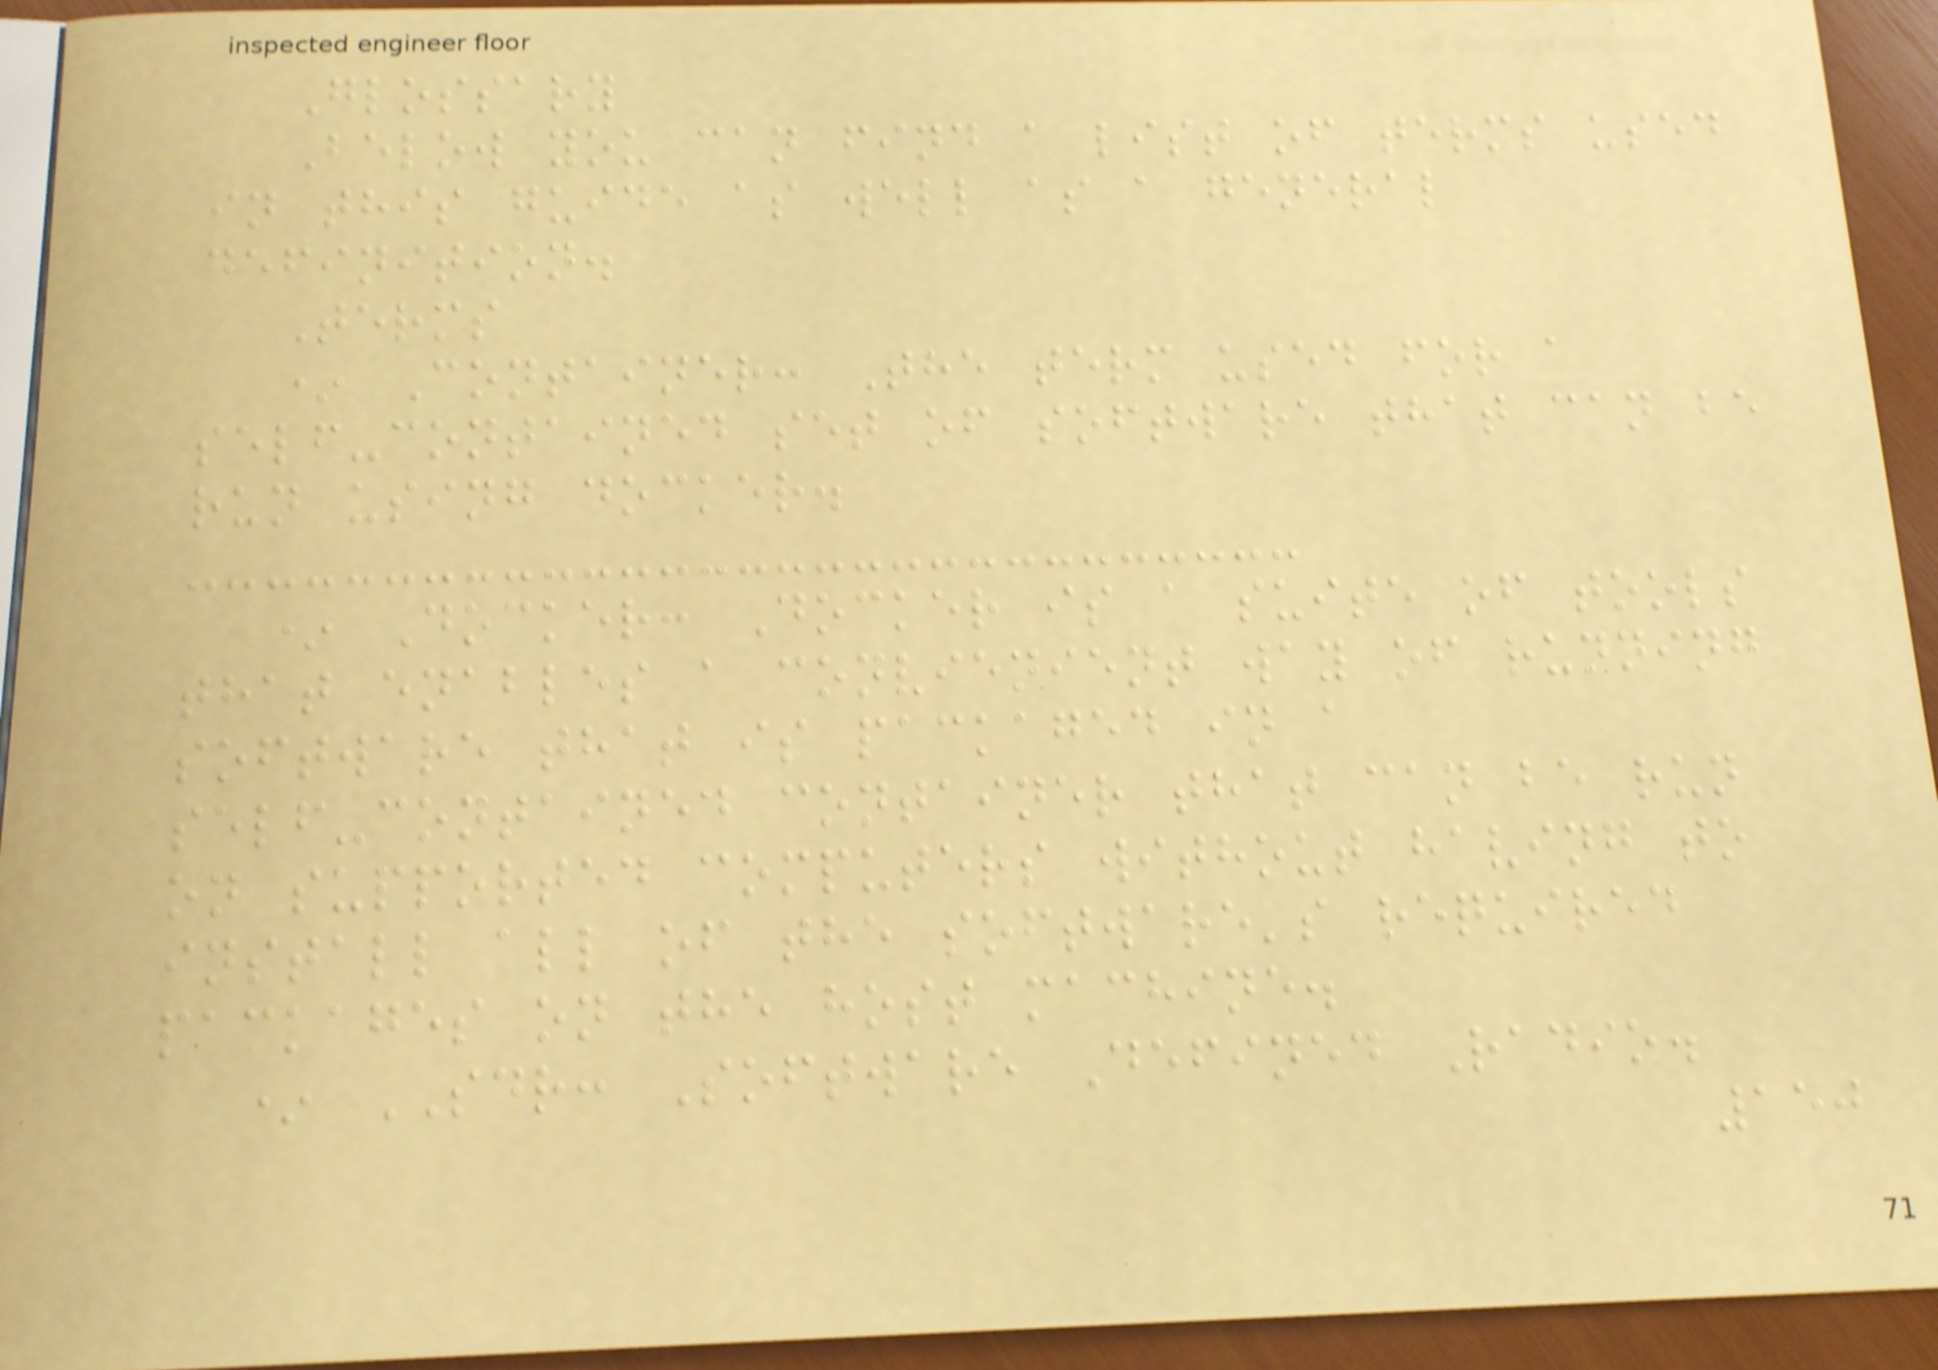Glossary
Below you can find a list of terms used
in this guide as well as a general
definition.
Terms
* Container: The term used for a
self-contained set of software that can be
run using docker.
* Docker: Docker is a suite of tools
that enables a convienient way of running
software that is packaged in a
self-contained container that can be run
on supported computers without having to
install all of the software's required
packages on the host machine.
* SDR: Software Defined Radio.
150
